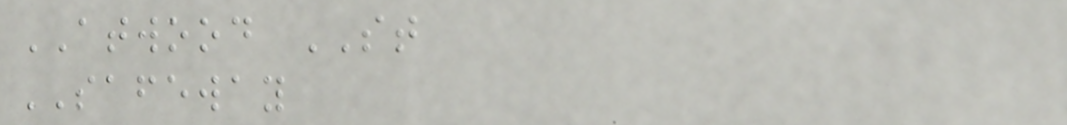ATWOOD ST
SAFEWAY
